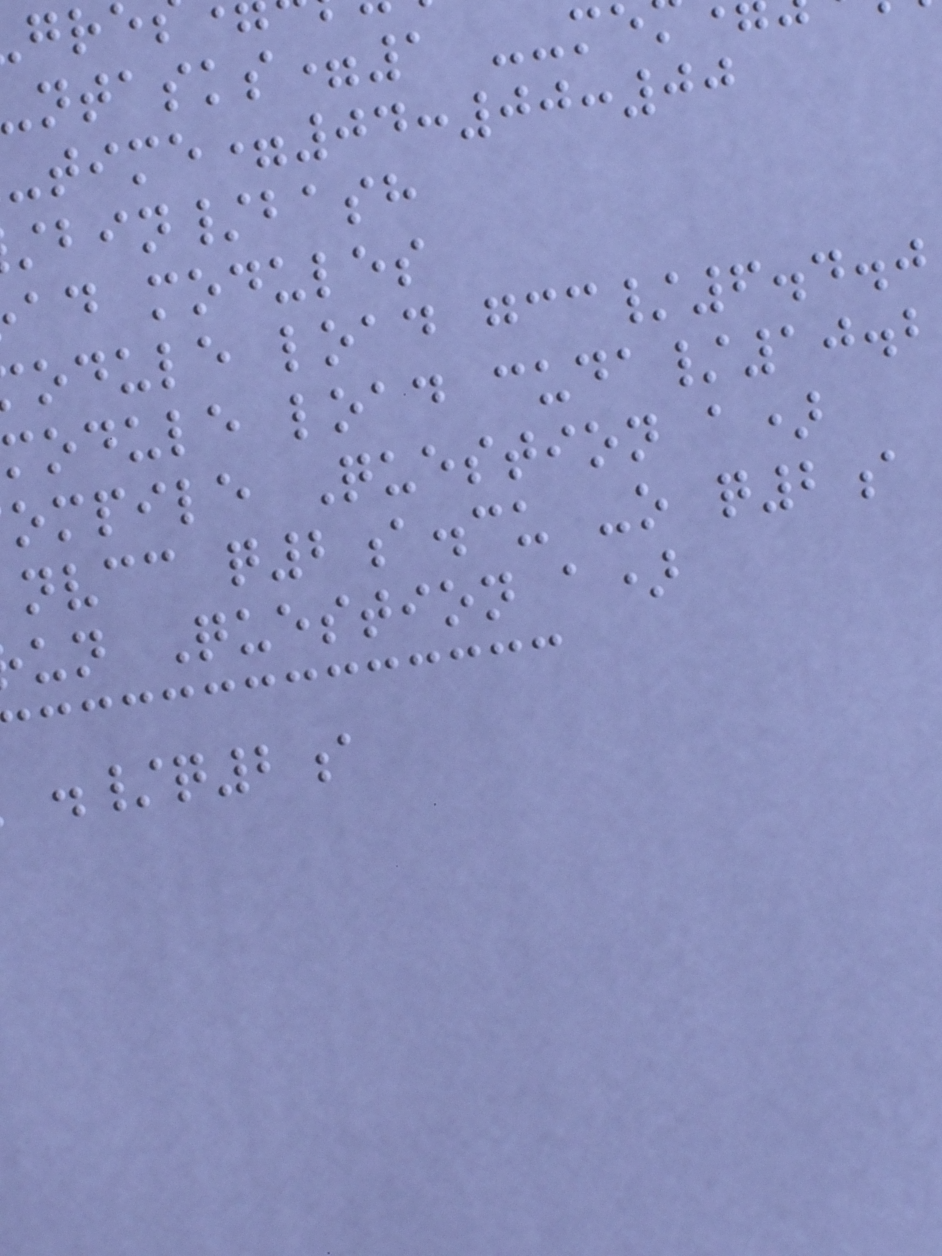ntasks=1 --m
-time=04:00:00
bin/bash
ad modules
odule load gcc/6.4.0
module load cuda/10.2
ompile Question a)
nvcc q2a.cu -o q2a
un Question a)
./q2a
